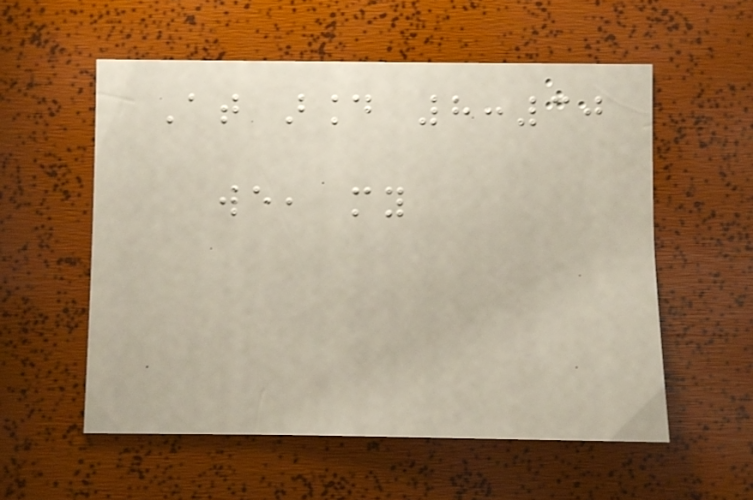At around 8:30
we, my
